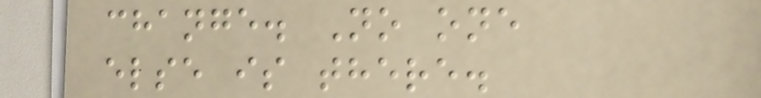change. No one
else is there.
